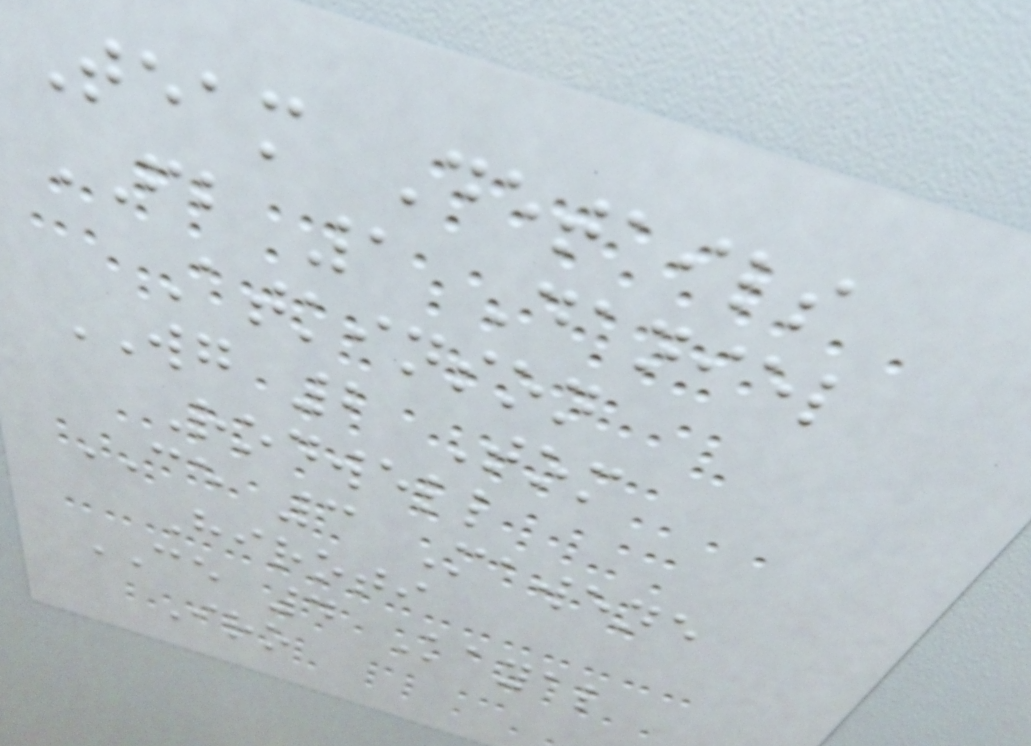Team Details
FB 1 Daniel
Atkinson
WG 2 Tom
Rodwell
CE 3 Mawene
Hiroti
CE 4 Kayal
Iro
